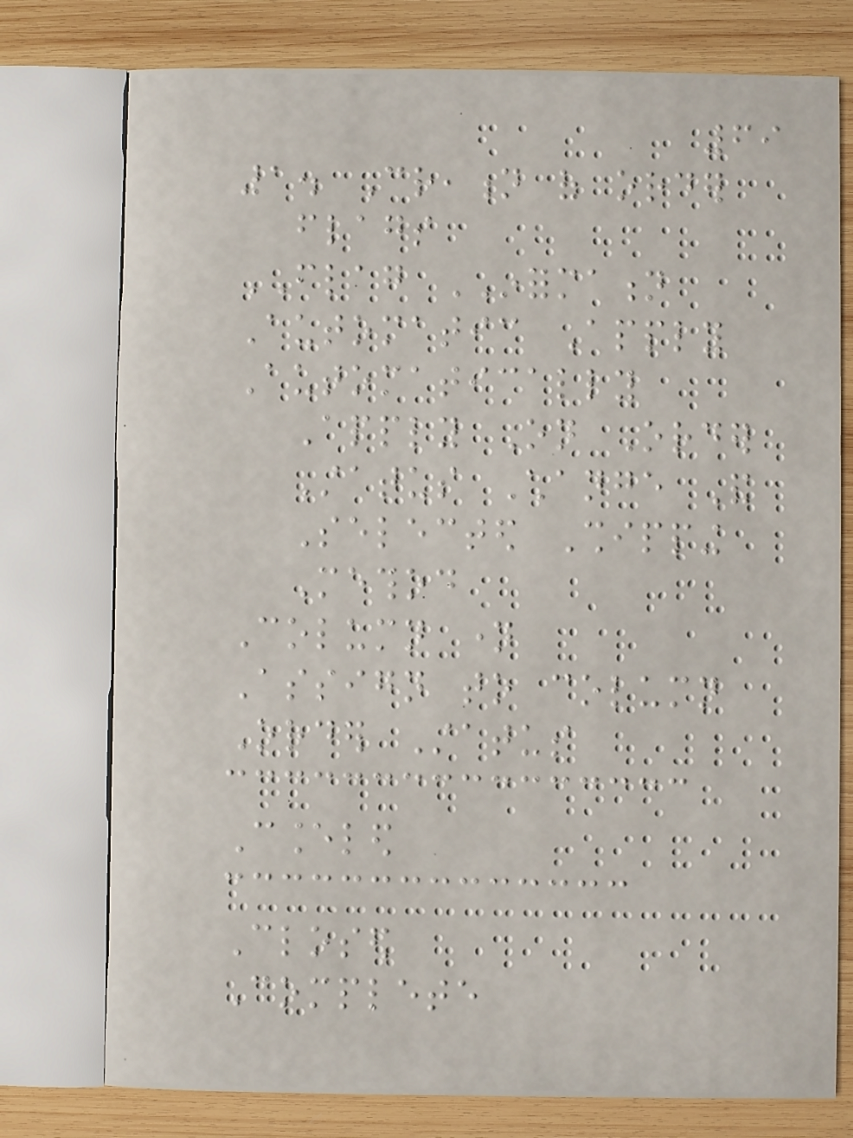69
1. Creation of order
flags
FLAG INFORMATION
Automatic Apply
Automatically
Apply On Order
Status Change And
Selected Shipping
Method
Column name
Assign to column
Order Status
Canceled
Closed
Complete
